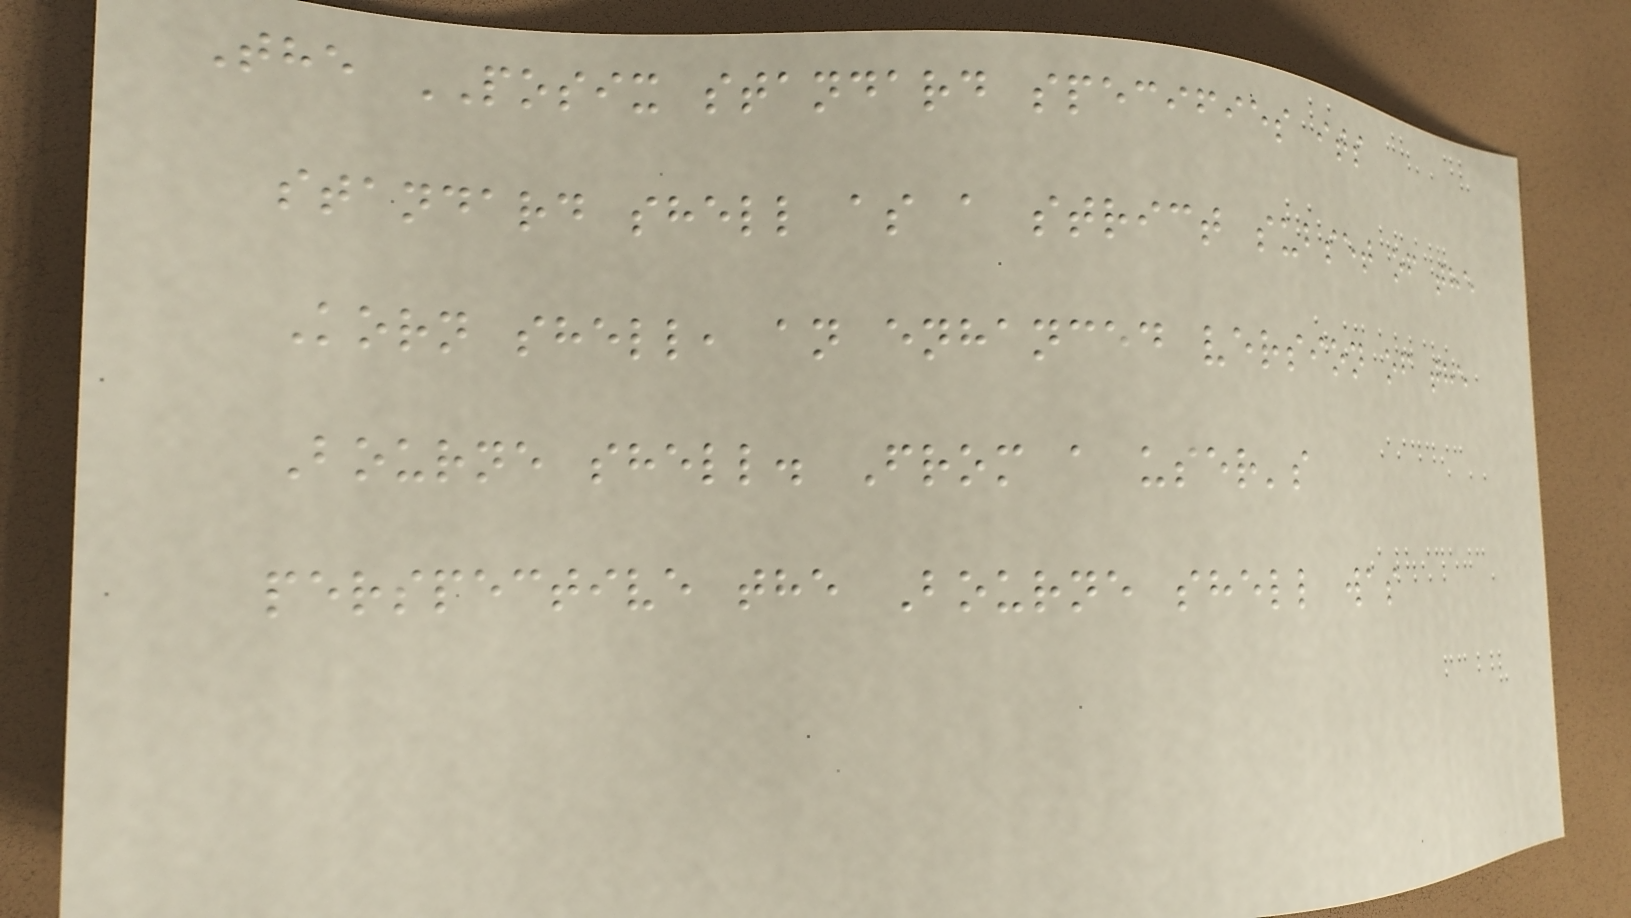The POSIX standard specifies its
standard shell as a strict subset of the
Korn shell, an enhanced version of the
Bourne shell. From a user's
perspective the Bourne shell was
